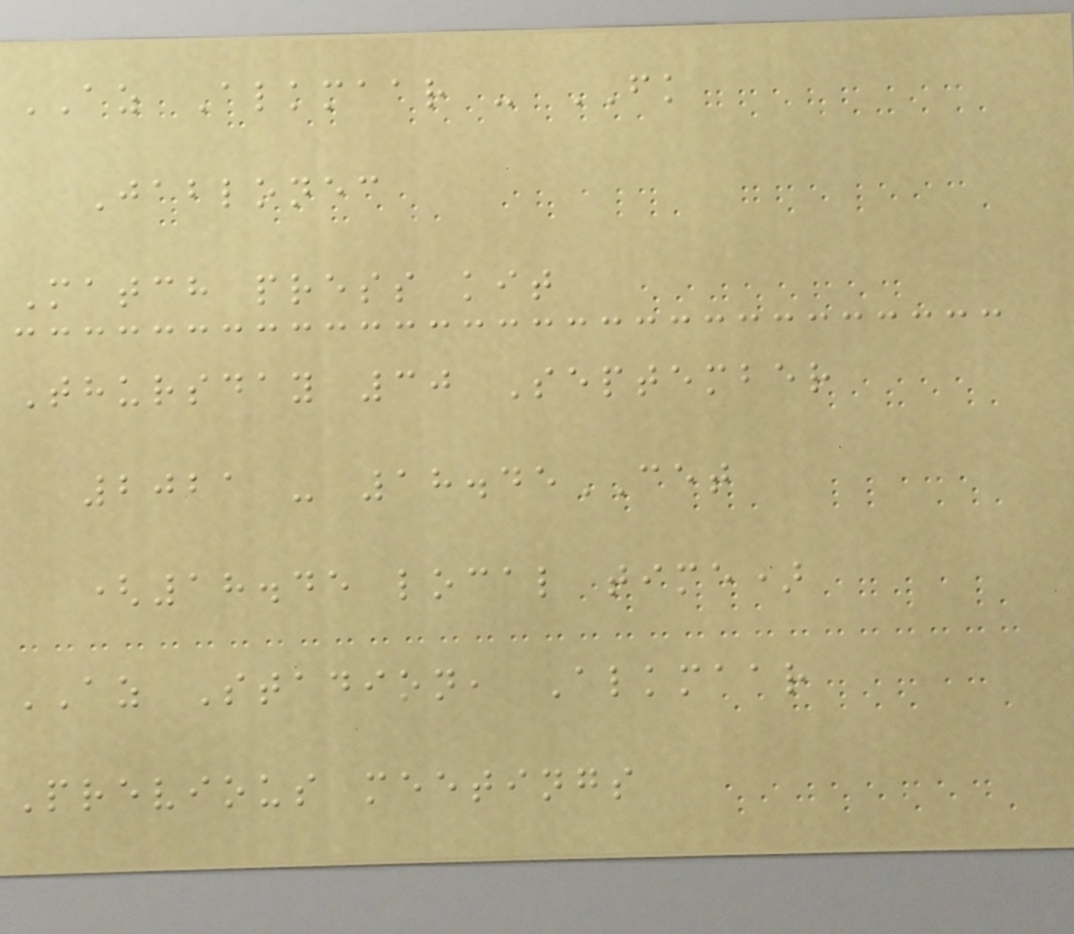AZ Alkmaar - FK
Jablonec
Match press kit
Thursday 30 September
2021 - 18.45CET
(18.45 local time)
AZ Stadion, Alkmaar
Previous meetings
